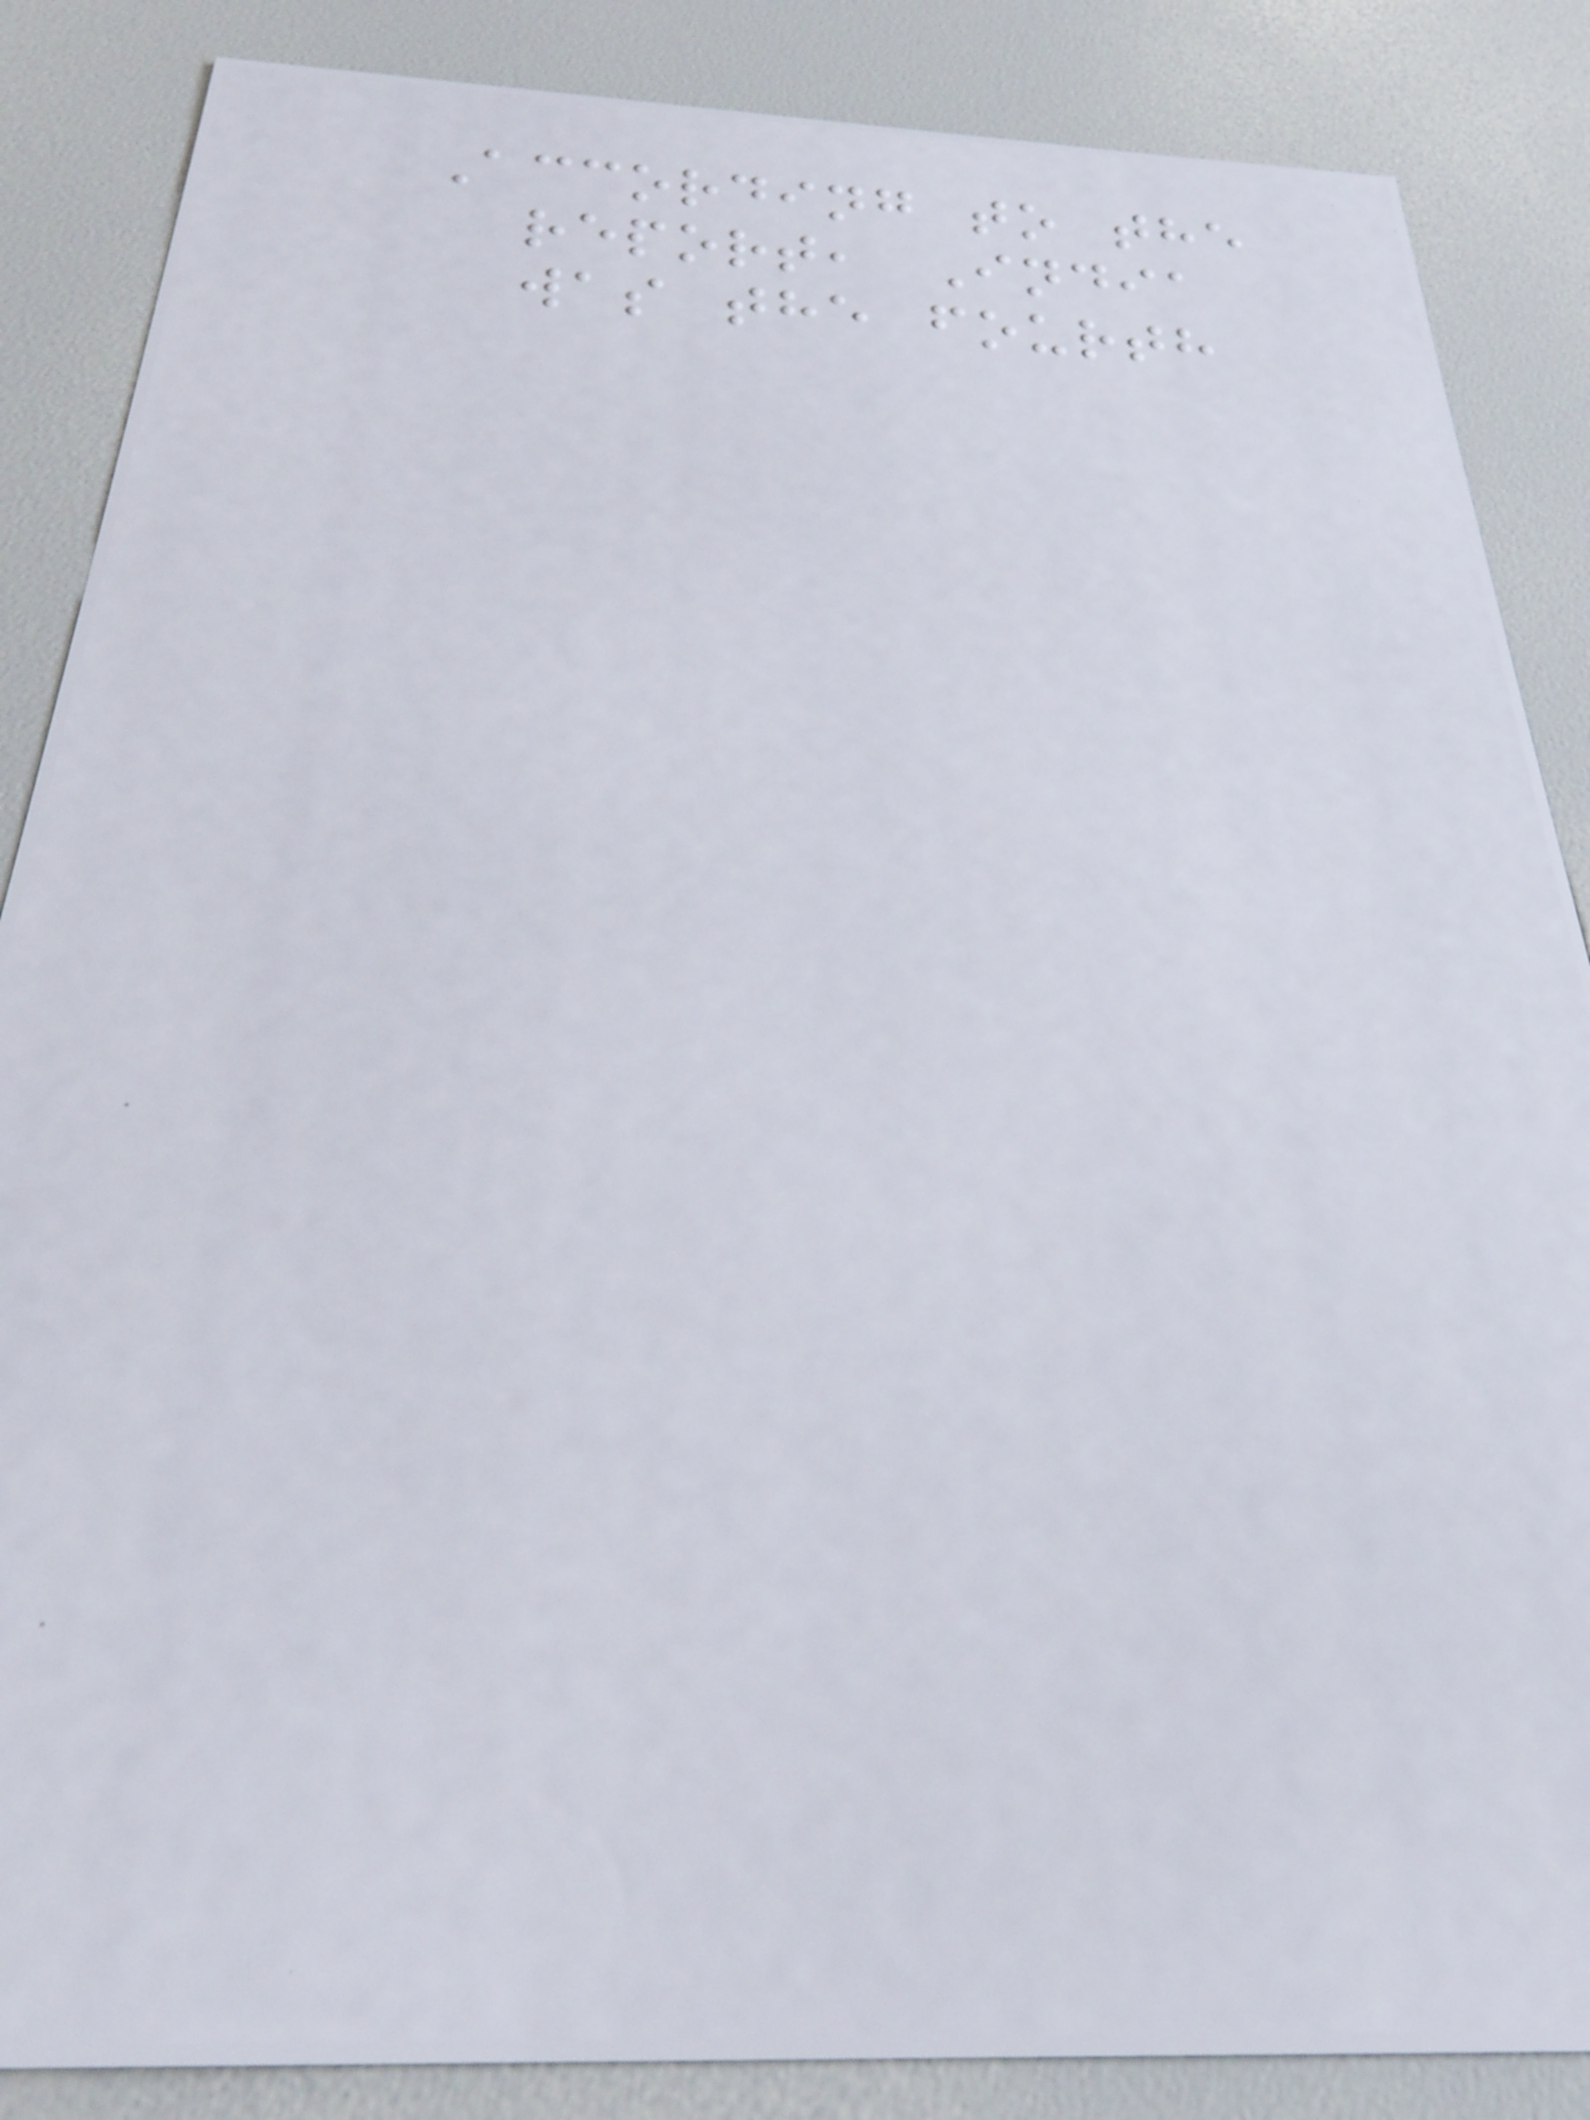According to the
report, India
was the fourth
